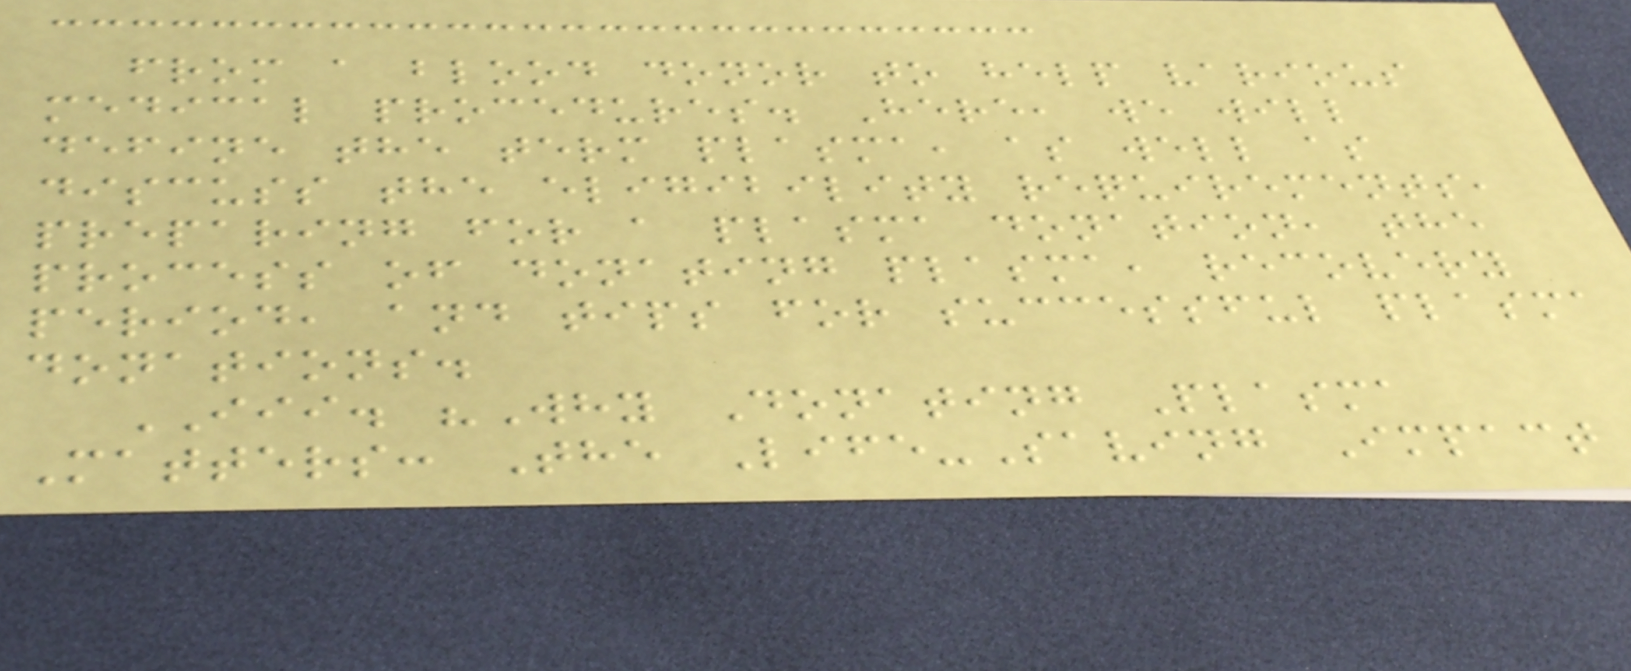from a blood donor to help various
medical procedures. Here, we will
define the term plasma, as well as
discuss the eligibility requirements,
preparing for a plasma donation, the
process of donating plasma, recovery
period, and tips for successful plasma
donations.
III. "Why Donating Plasma
Matters: The Life-Saving Impact
